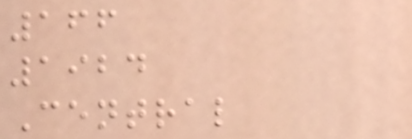166
1924
Central
